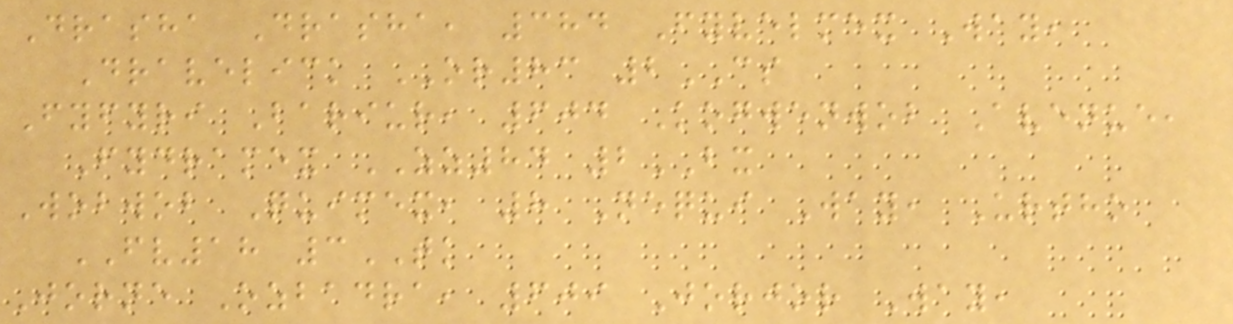Drasha Drasha, 384 Fyvelmex Way,
Dravelick OR83 2CS
Fyfyri Bariur, 604 Kogwenwob Avenue,
Fydramex ZZ84 2BX
Wobwob Quimex, 8 Nequi Way, Urtho
FV18 3TK
Jorne Ozbadra, 609 Jorjor Way,
